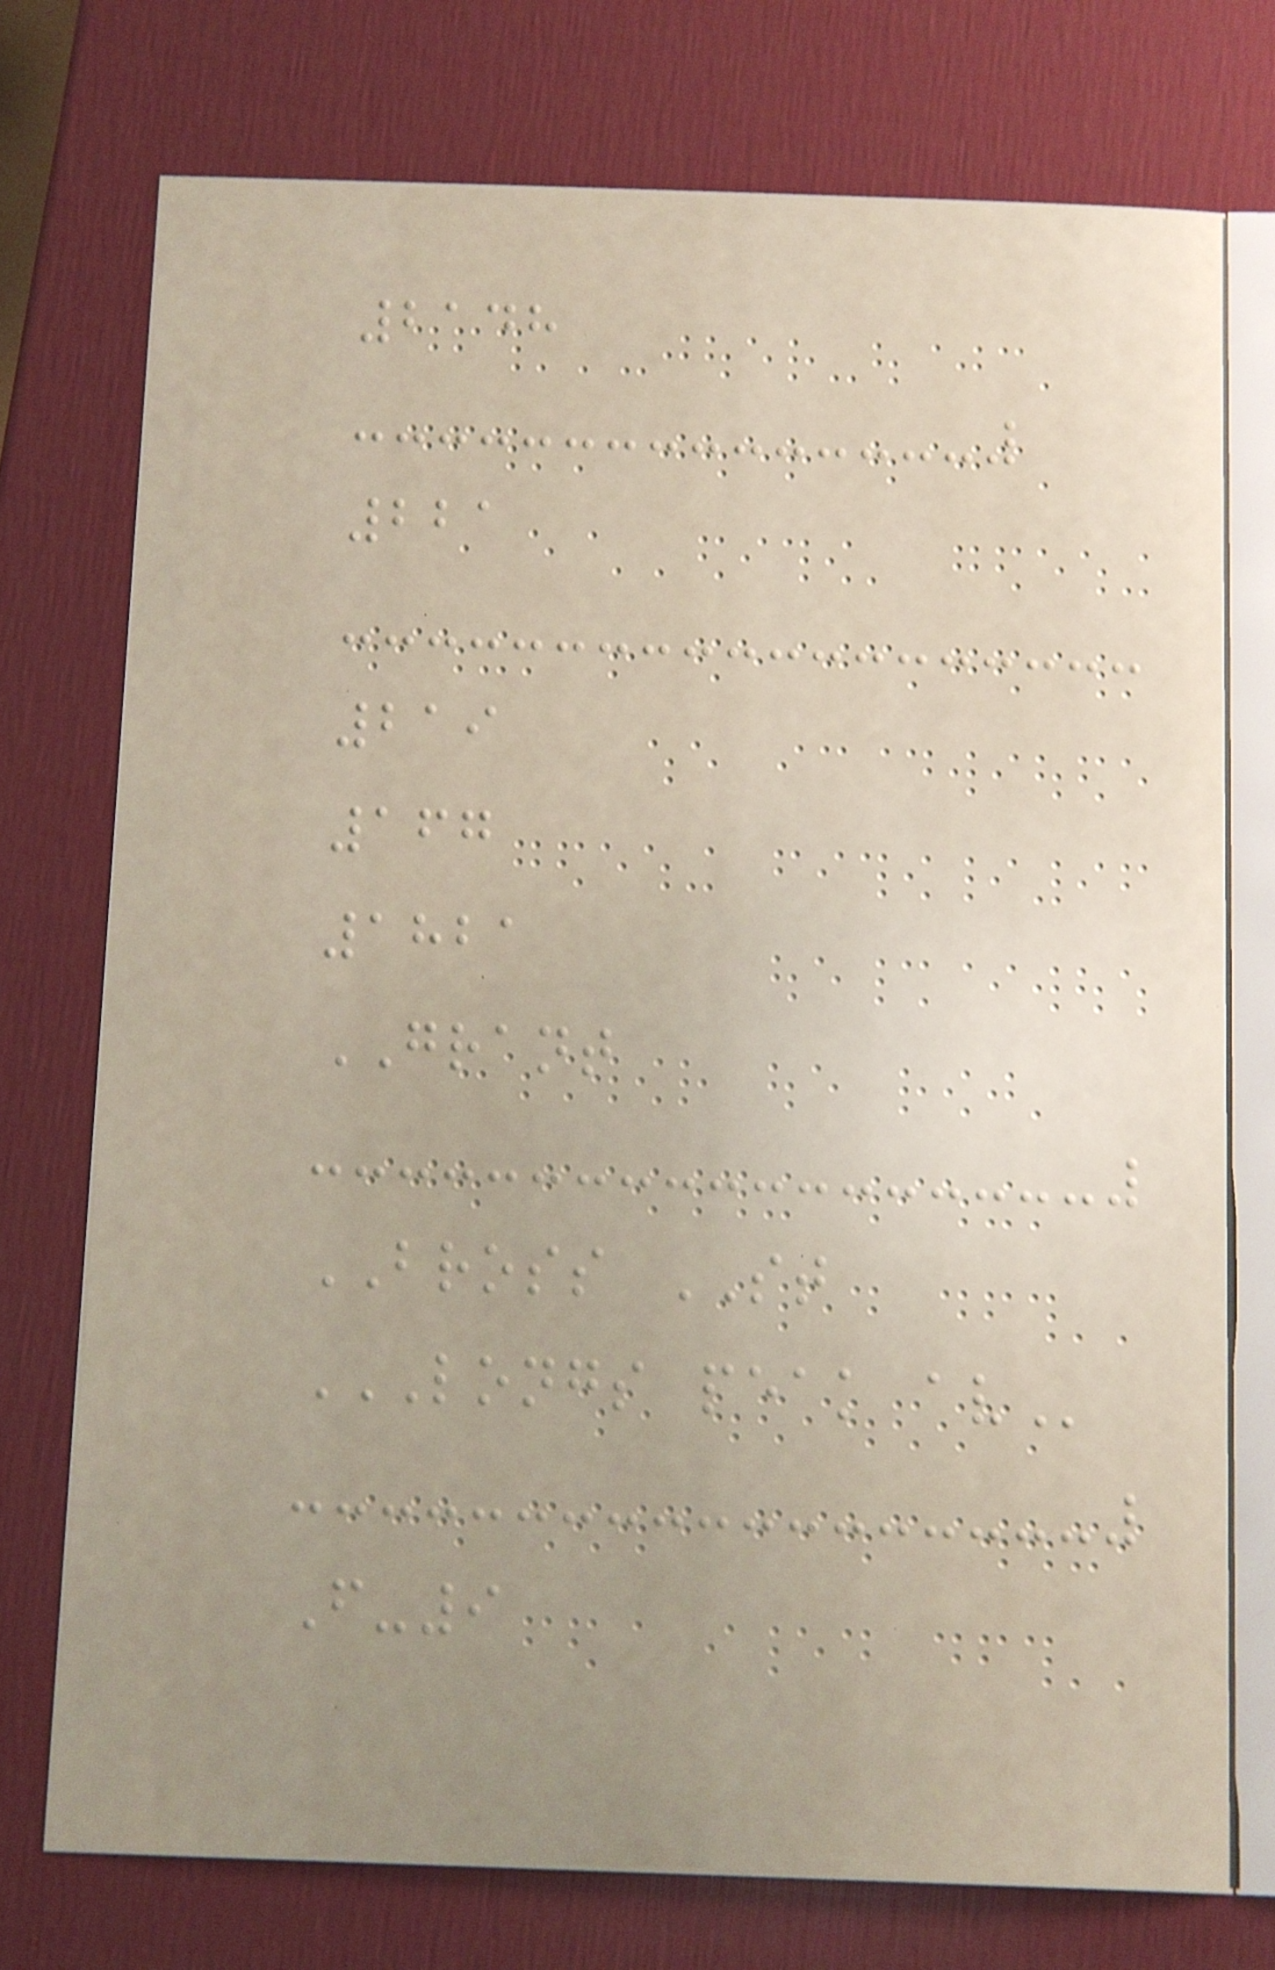2148
221
219
167
1821
GRANT
BROSS ST
LONGS PEAK AV
F-9
